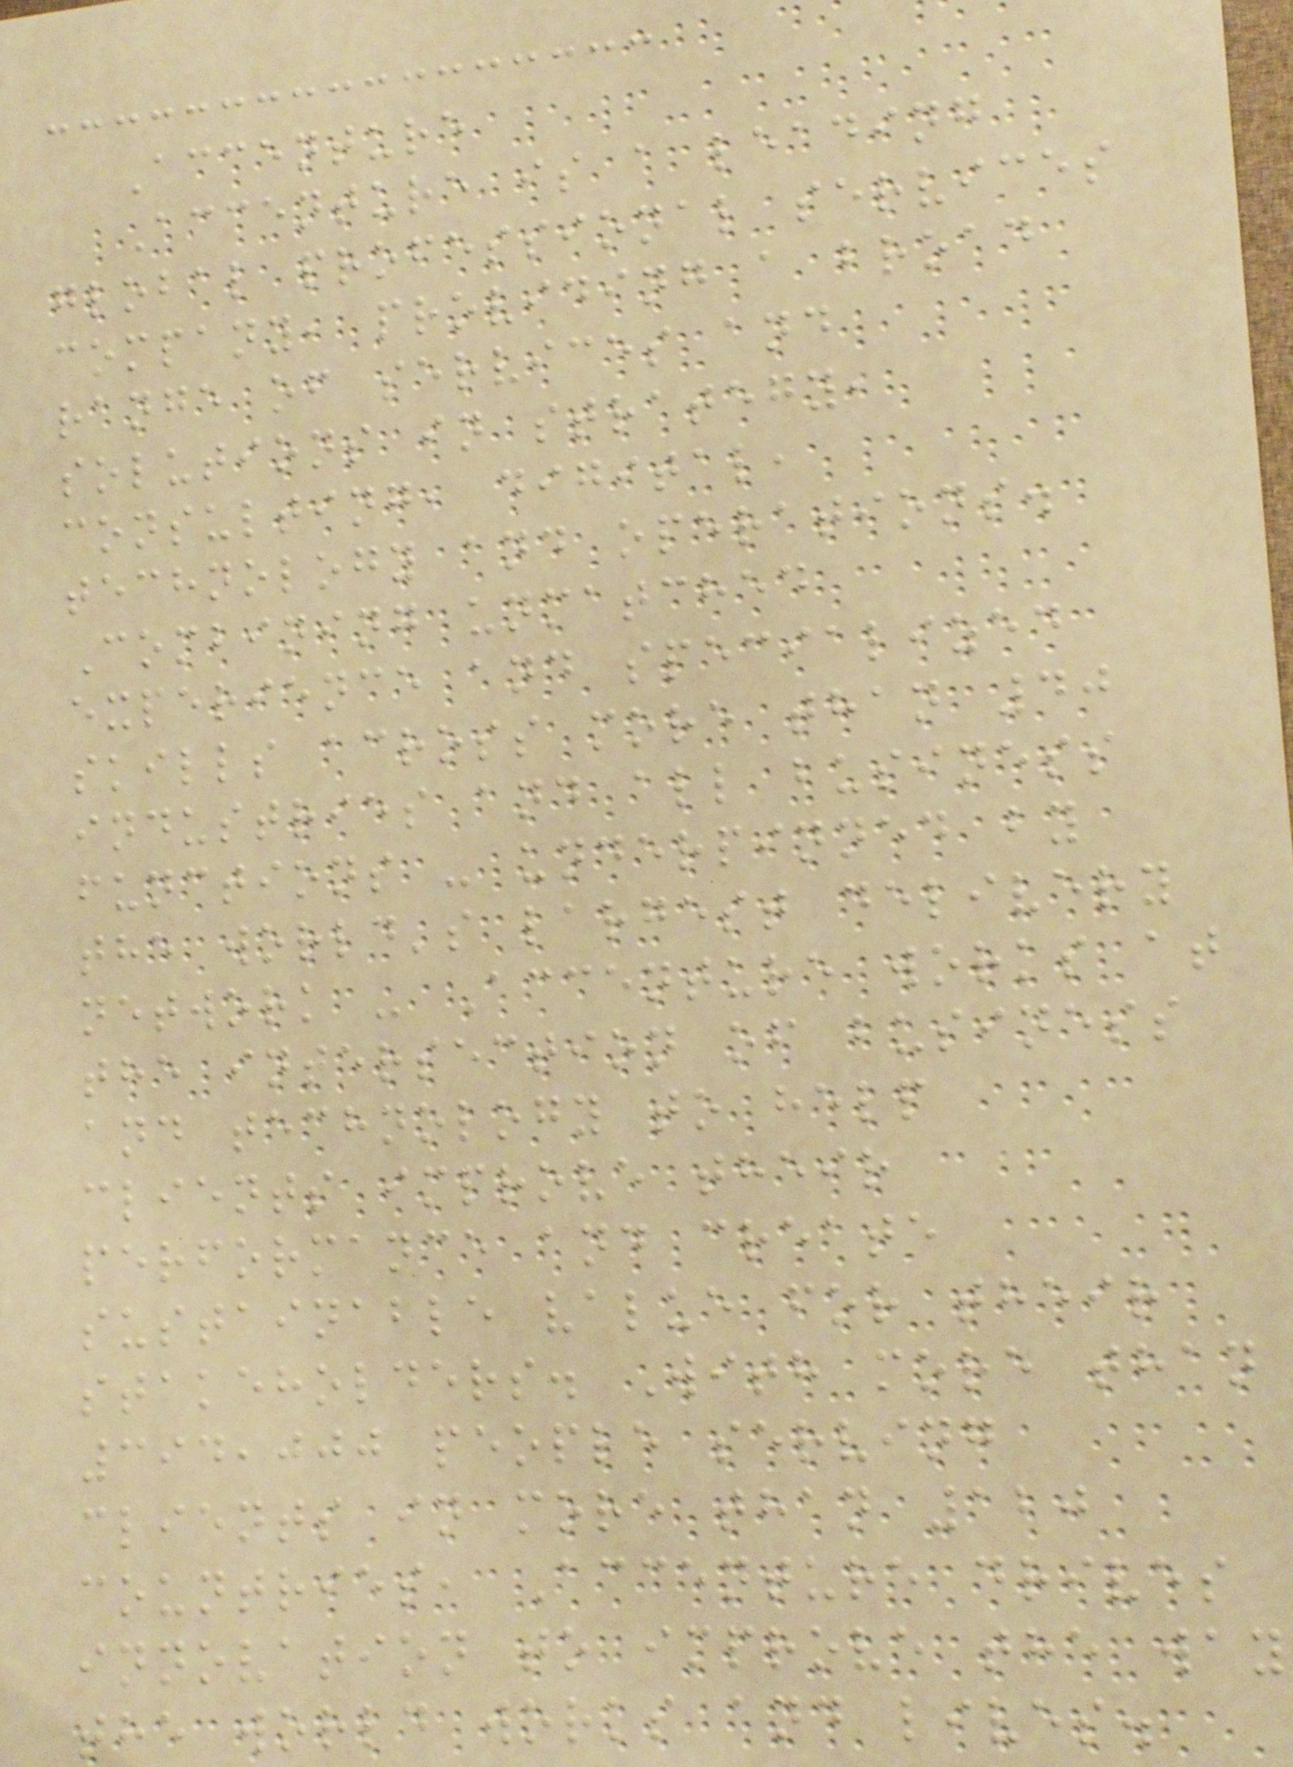Accenture
Accenture is a leading
global professional services
company, providing a broad
range of services and
solutions in strategy,
consulting, digital,
technology and operations.
Combining unmatched
experience and specialized
skills across more than 40
industries and all business
functions - underpinned by
the world's largest delivery
network - Accenture works at
the intersection of business
and technology to help
clients improve their
performance and create
sustainable value for their
stakeholders. With more than
394,000 people serving
clients in more than 120
countries, Accenture drives
innovation to improve the way
the world works and lives.
